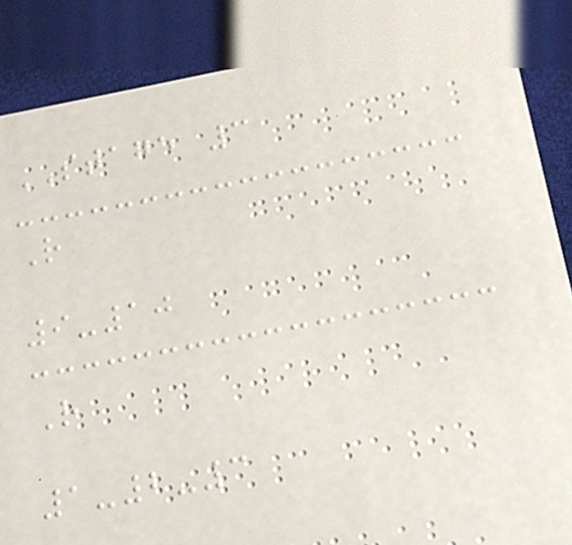STAGE 3
R
9-10
R
1-2-3
